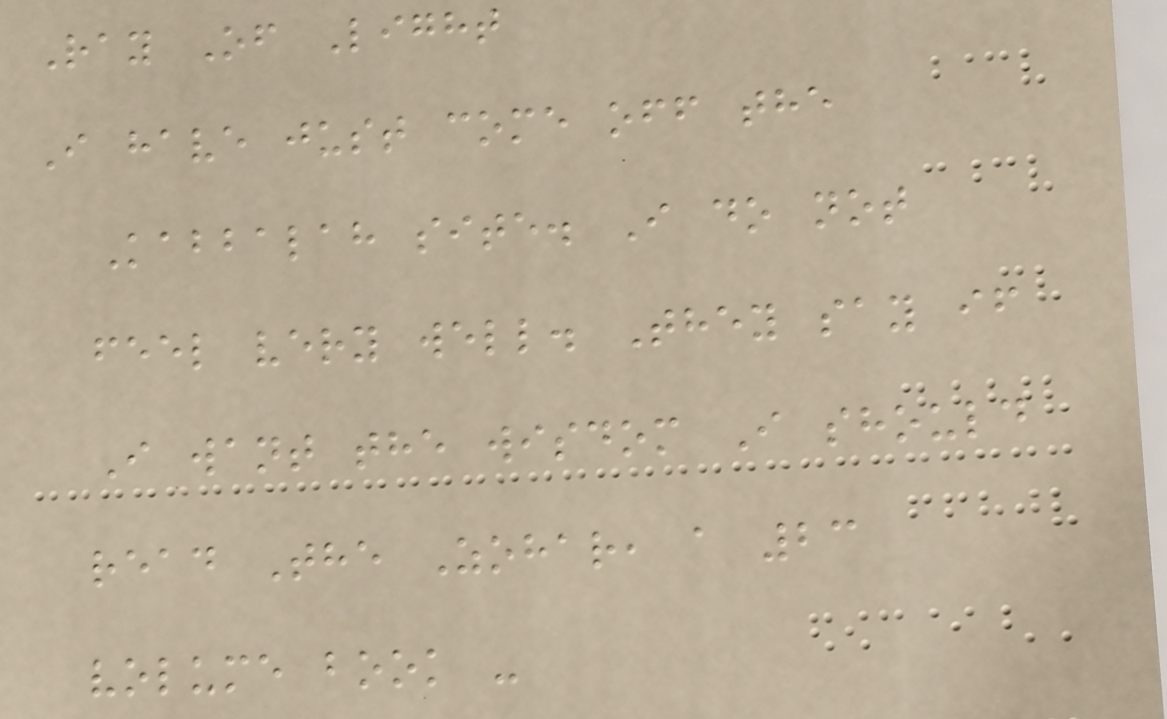Ray Of Light
I have just come off the
Kabbalah site. I do not
feel very well. They say if
I want the wisdom I should
read The Zohar, a 23
volume book -
